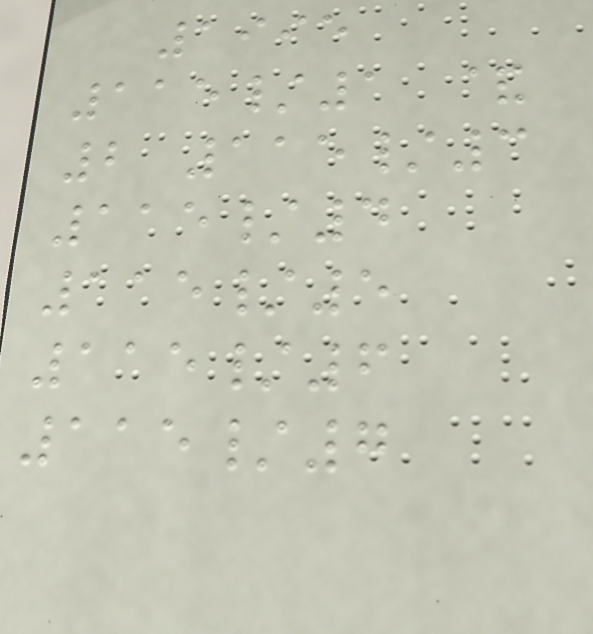1995
115/1 &
2 115/3
115/4
115/5
115/6
115/7
